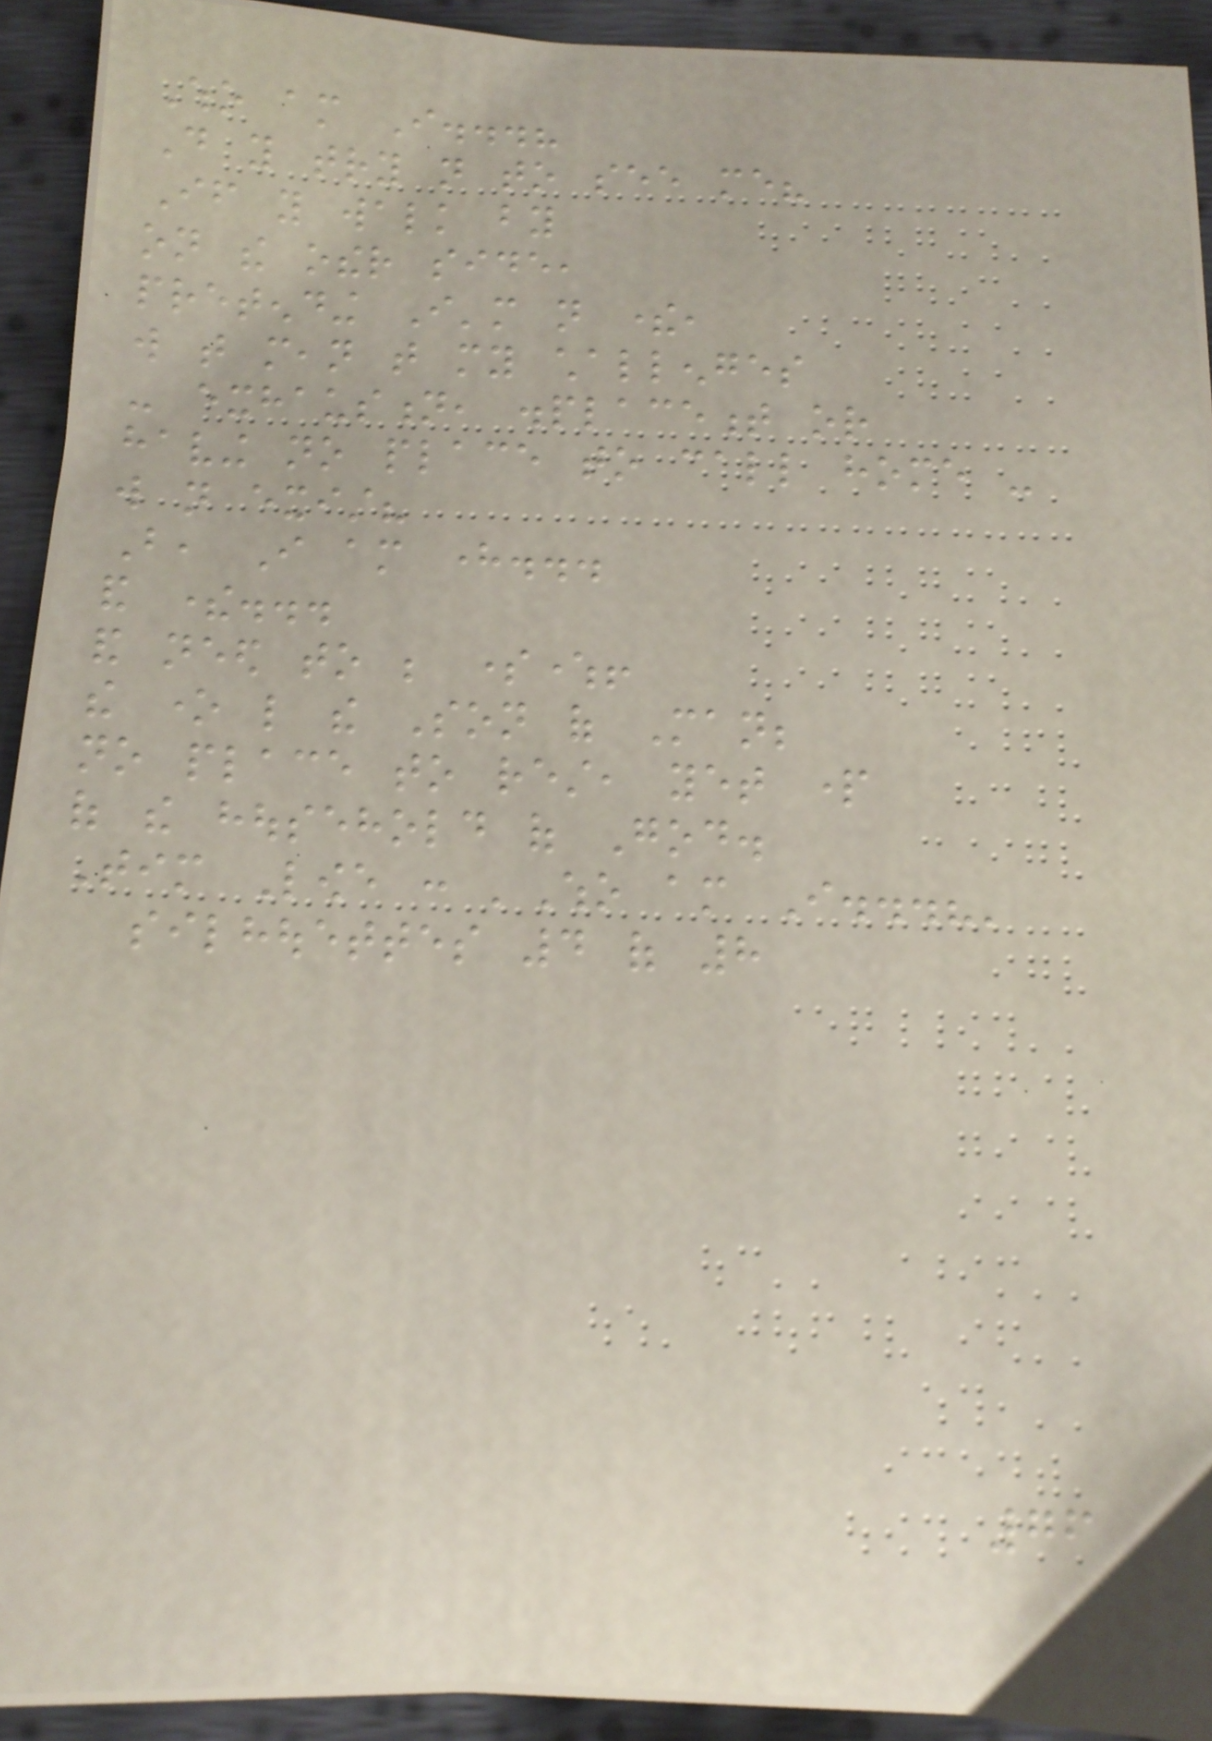Who am I...?
Do you try not to see me?
If you walk by
on the other side,
pretending I'm not there,
will that mean that my challenges
- exhaustion, displacement or
having no place to call home -
will not exist?
But, I am here...
and there...
and need to be somewhere!
the one like the Son of Man;
no place to rest, yet part
of the household of God.
Tim Lowe : 'Who am I...?'
silhouettes 4 of 8
76
